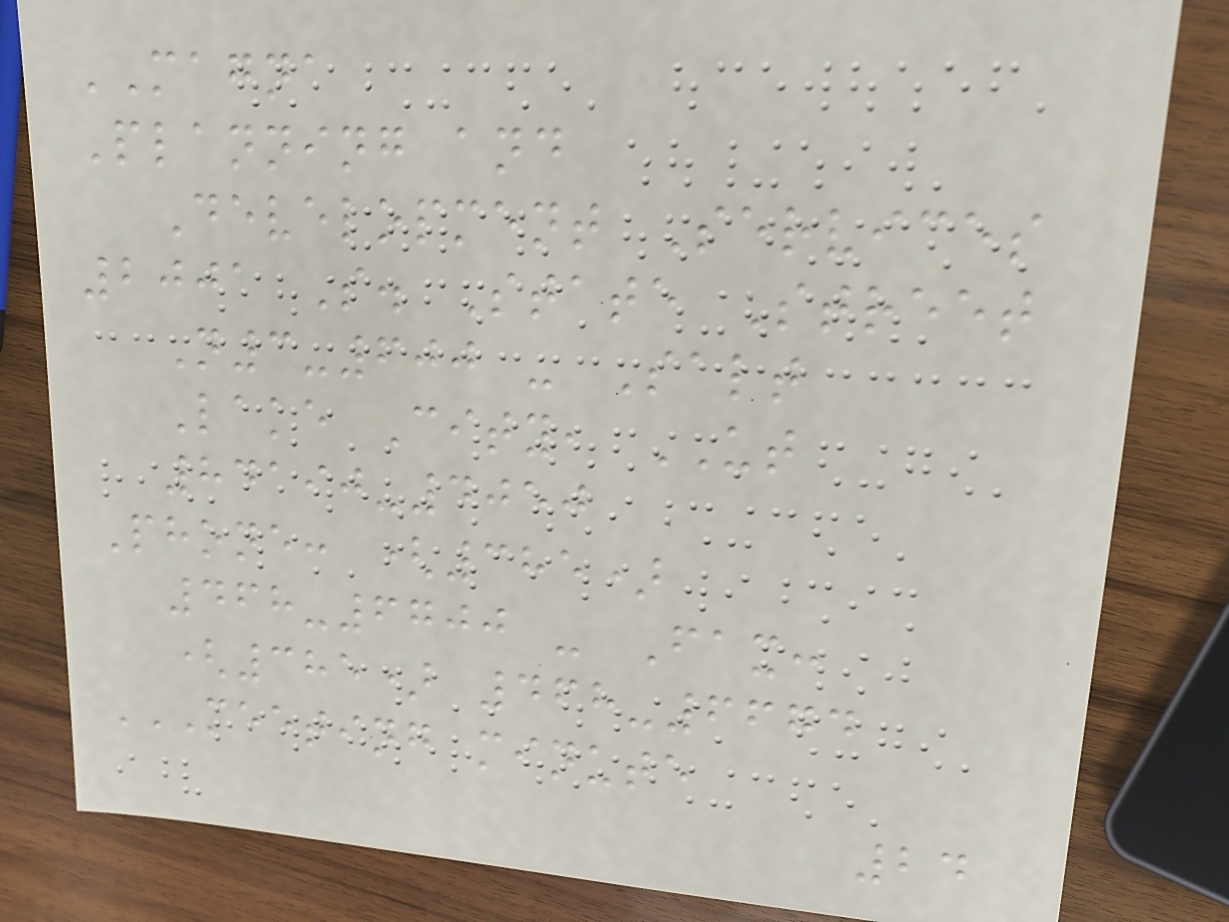MAGNA
Planning and
Development Services
2001 S. State Street
N3-600 - Salt
Lake City, UT
84190-4050
Phone: (385)
468-6700 - Fax:
(385) 468-6674
MEETING MINUTE
24
